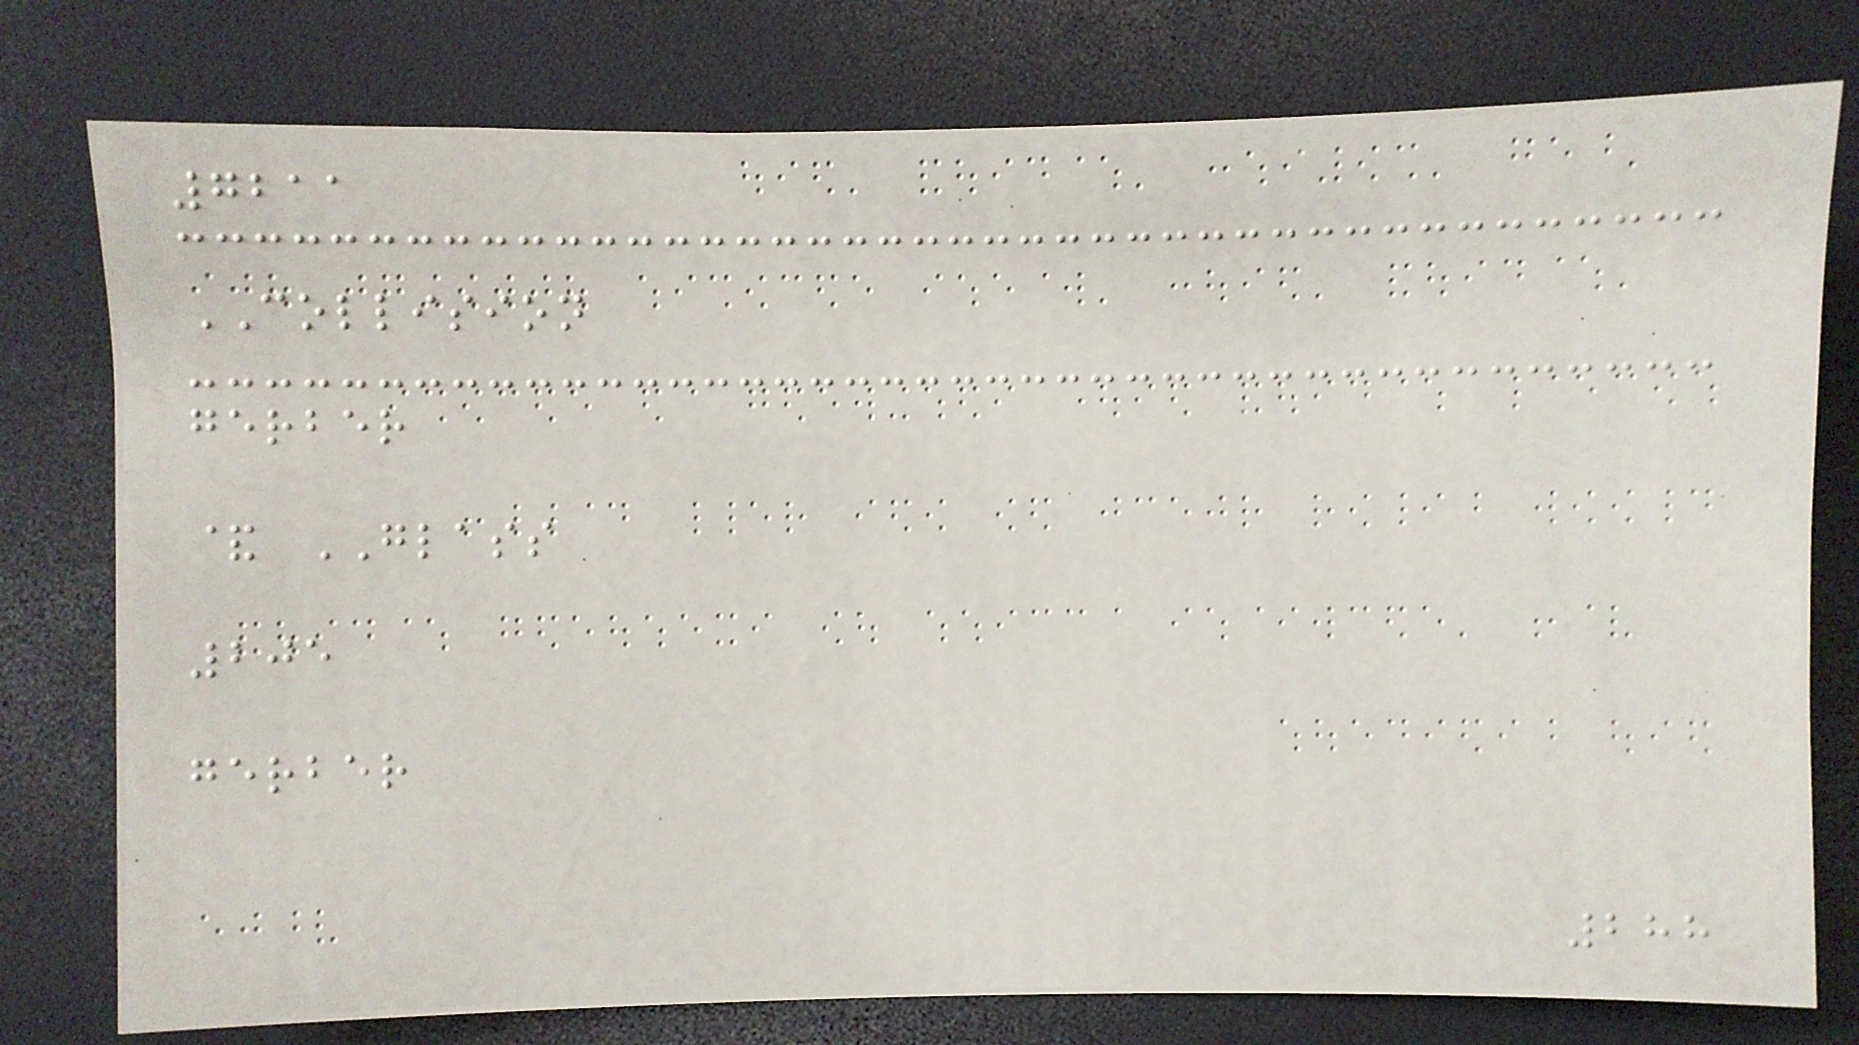7211
COLLISION
gerber
& GLASS
205
gerber
288
